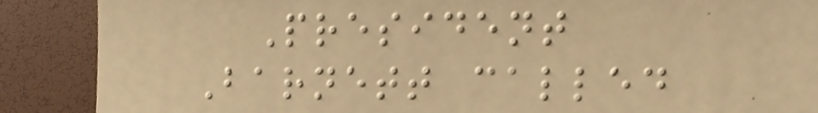President
Barnett called
